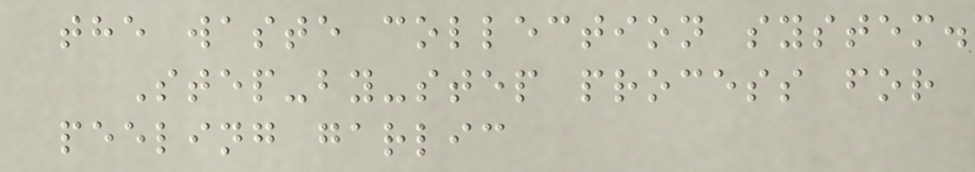the waste collection system.
Step-by-step process for
peeling garlic
